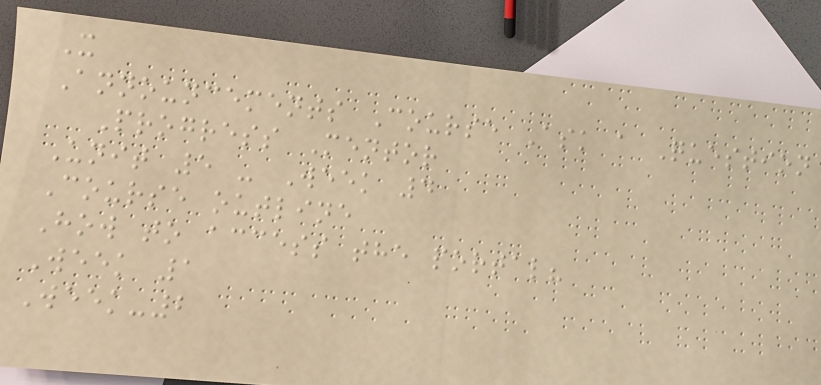X
Announcements Course Ask a Question
Progress Mentor
Unit 5 - Week 4
Course outline
How to access the portal?
Week 1
Week-2
